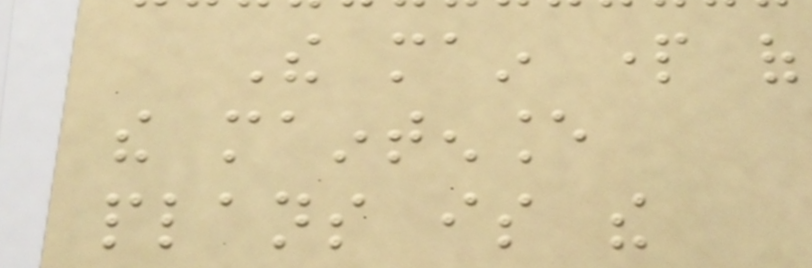The main part of
the maintenance
plans is the
